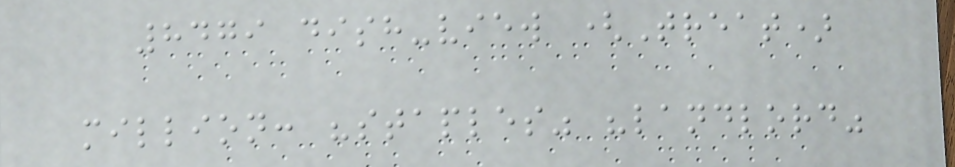8479 dish-view (Treat)
million: "staples" "landlord"
